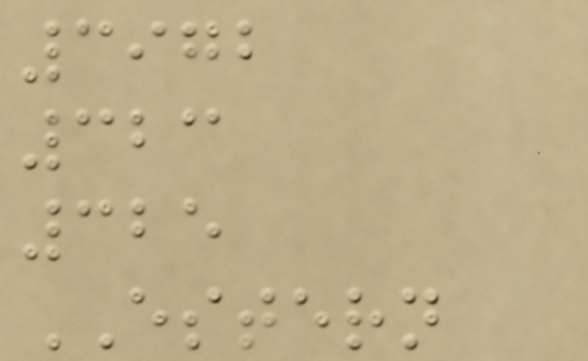3972
323
325
ESTERN
